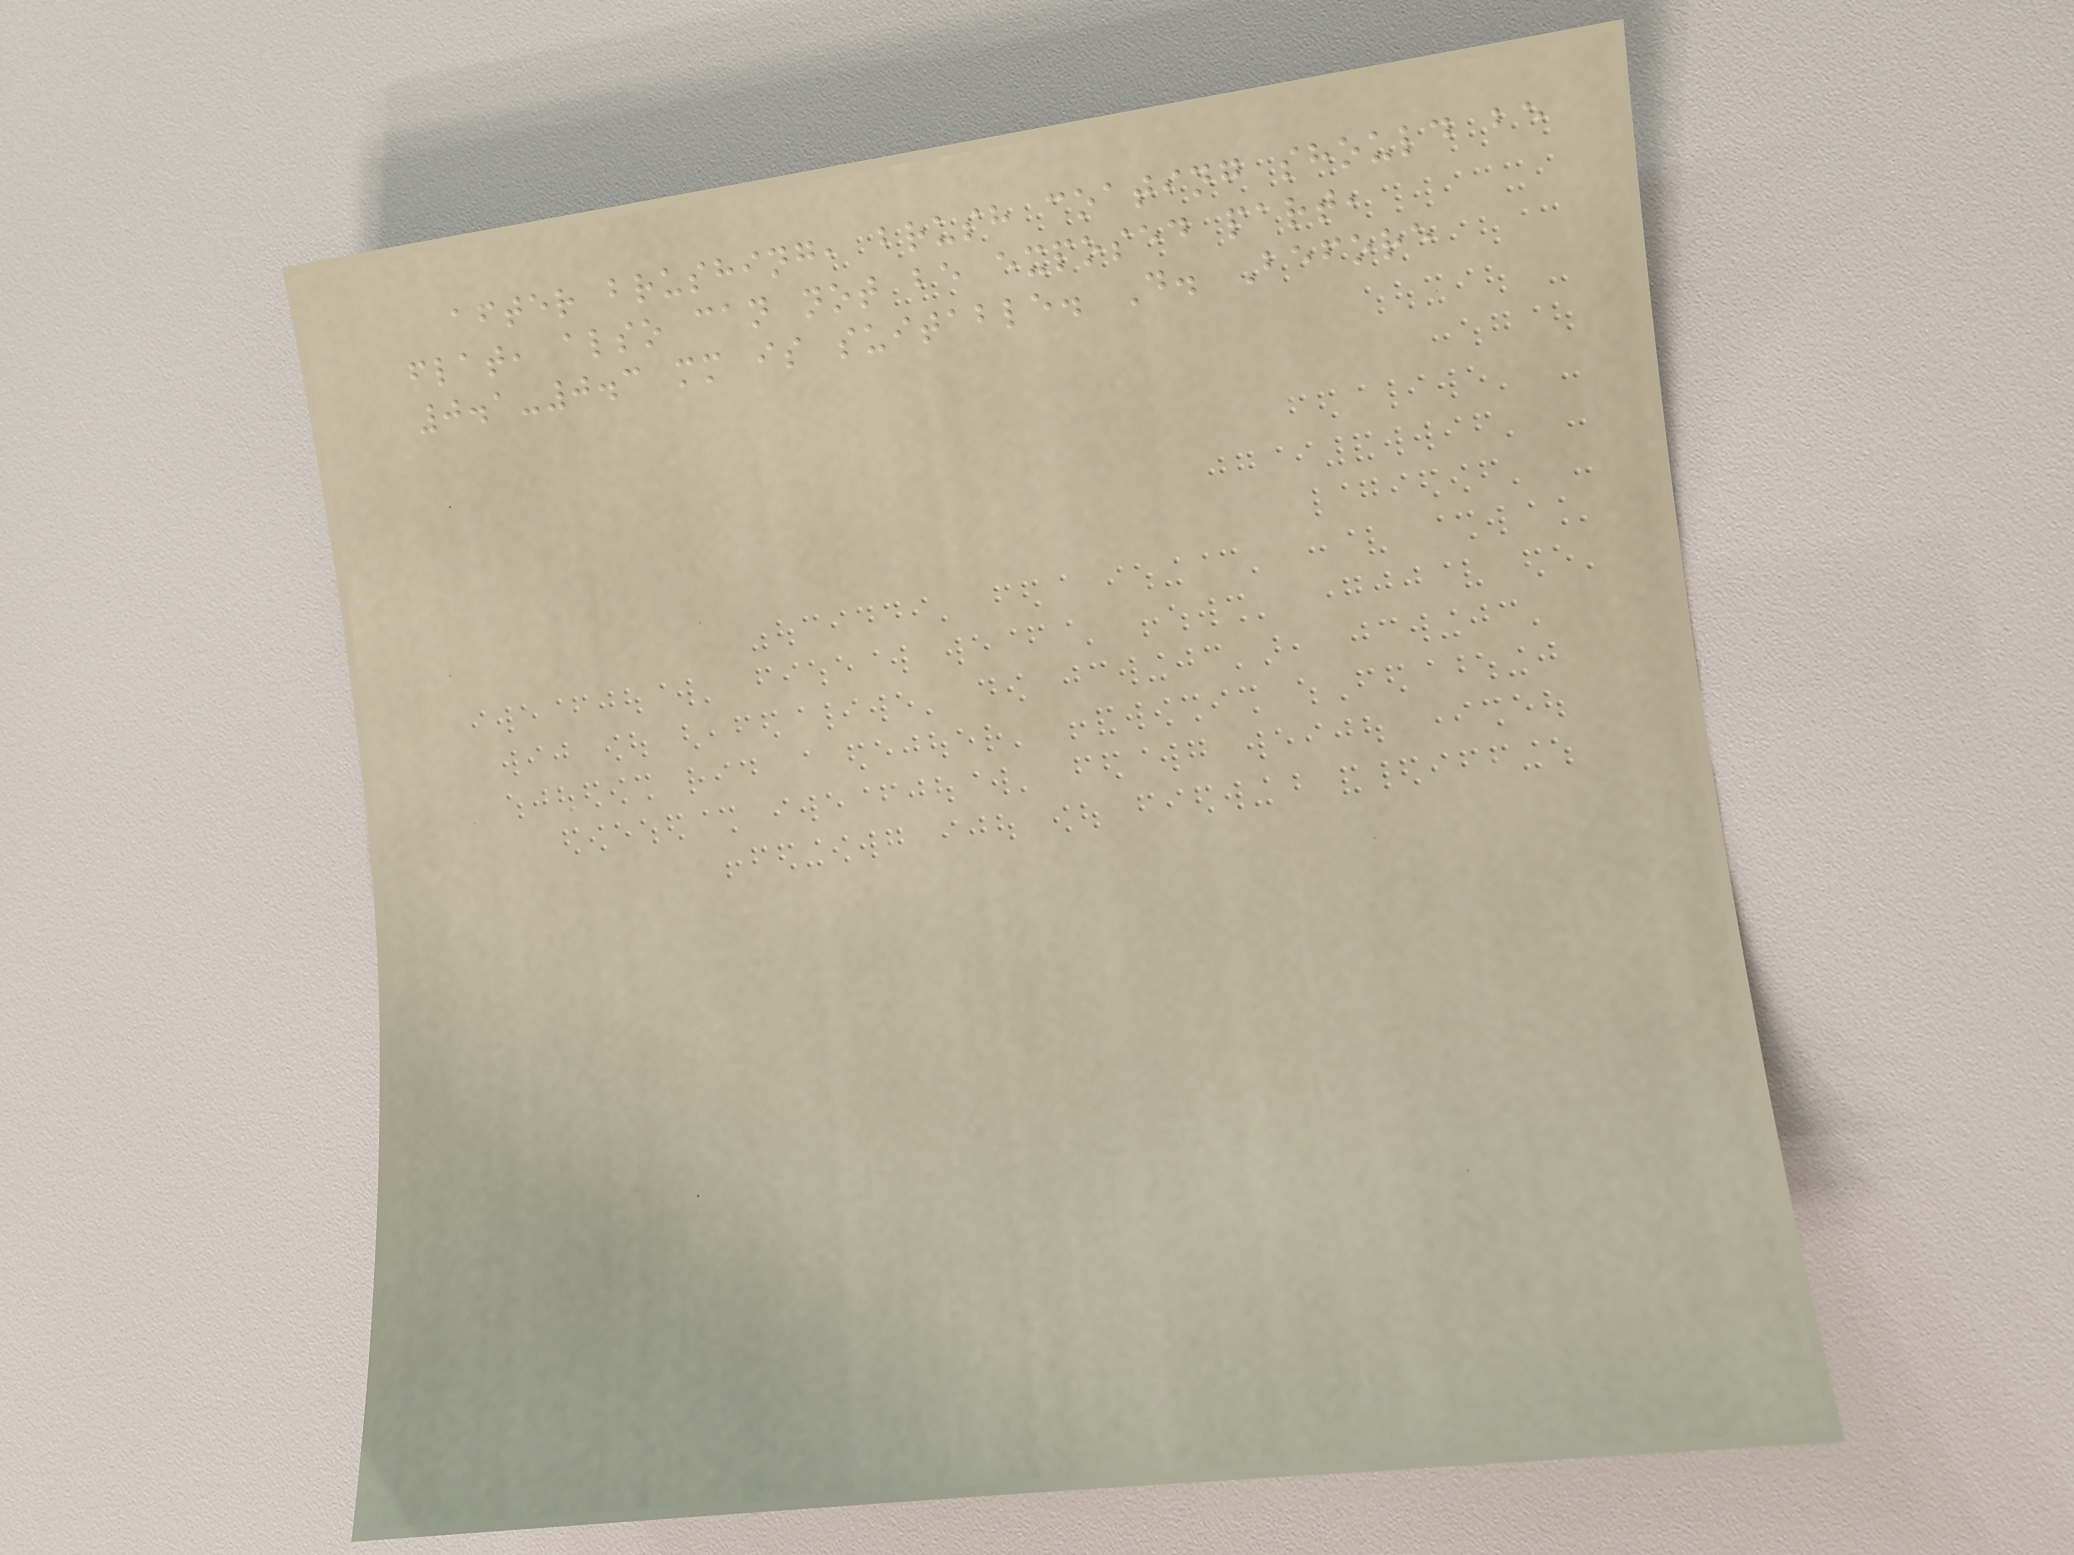after brushing, brush coating should be
flat, also can not be exposed part,
0.1-0.3 mm is suitable. D. Before
